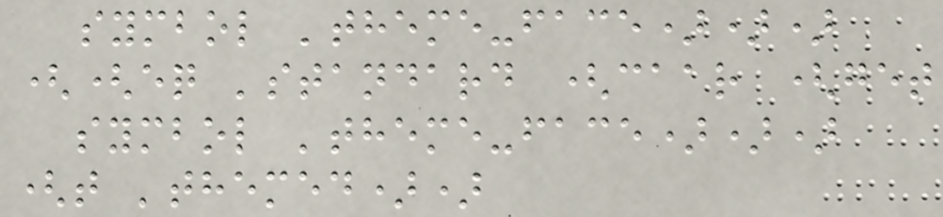symbol 'theme-face)))
((eq 'standard (caar (get
symbol 'theme-face)))
(t 'themed))
